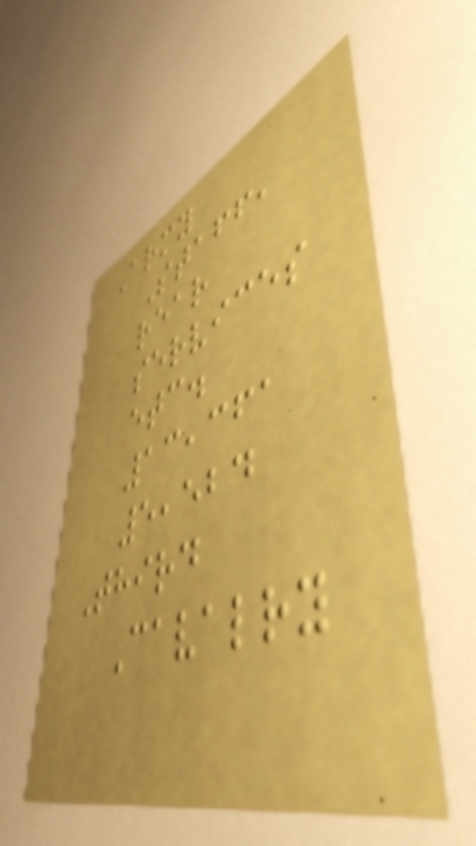Army
Staff,
rear
services
etc.
13,361
5,524
Third
Cavalry
